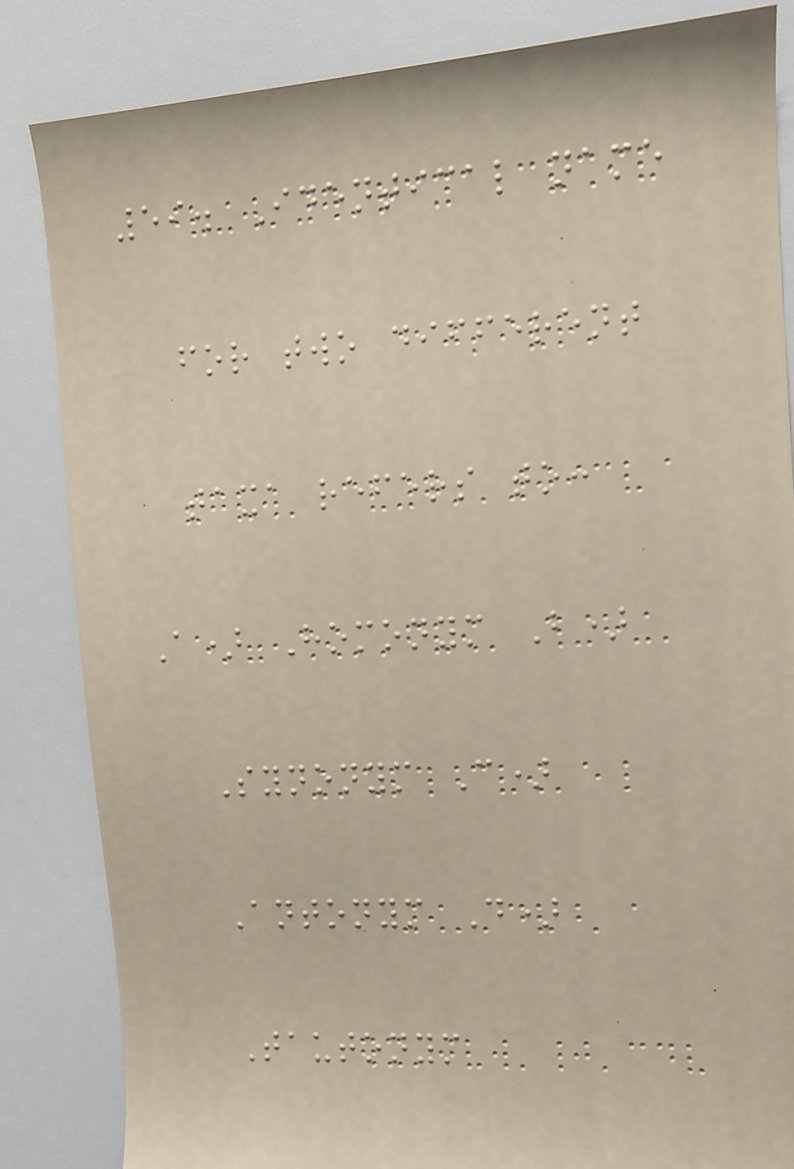59. Identical name
for two different
taxa refers to:
A) Homonym B)
Synonym C)
Antonym D)
Tautonym
